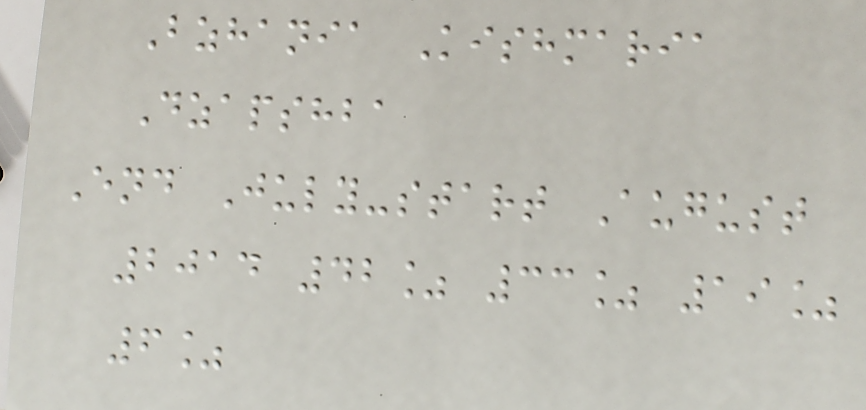Bzhania Kishmaria
Dzapshba
End July-start August
2014 42% 33% 19%
6%
